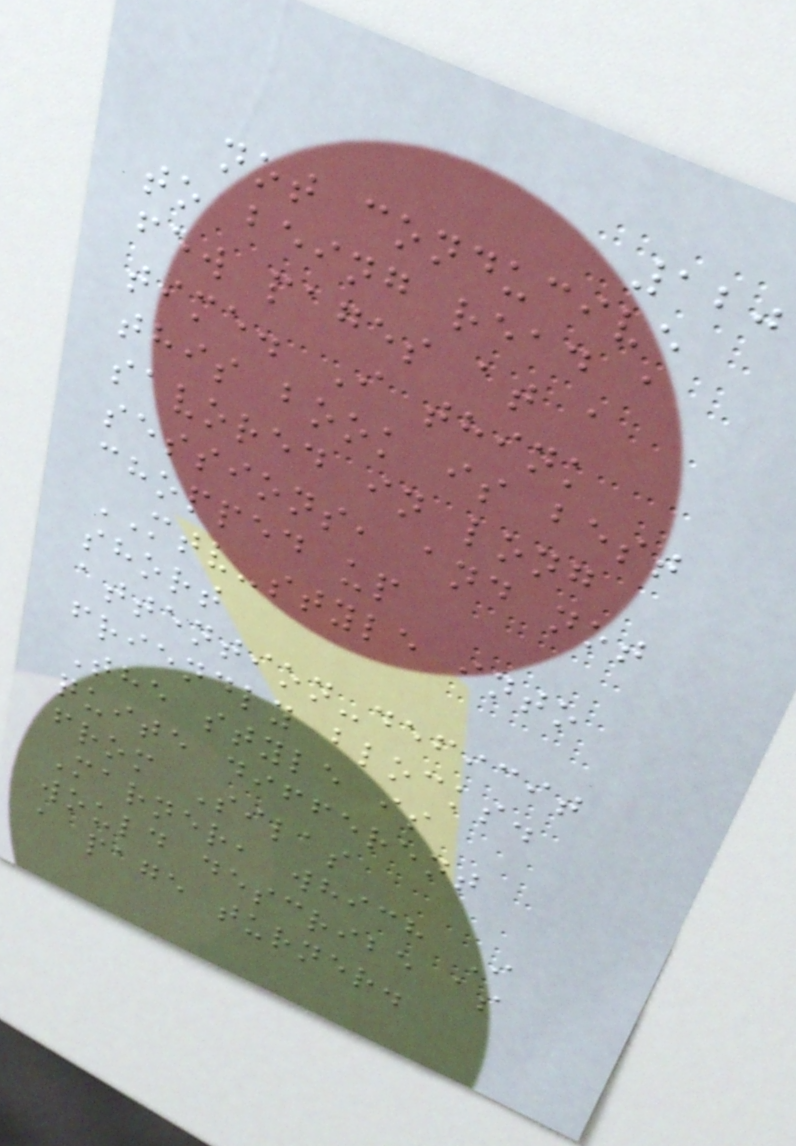120
not conducive
to being read a
few pages at a
time. I think
this book is best
savored in long
sessions, and not
chopped up
MTV-style into
short
attention-deficit
friendly blocks.
The style is
quite different
from Silas
Marner, which I
would describe as
a page turner.
